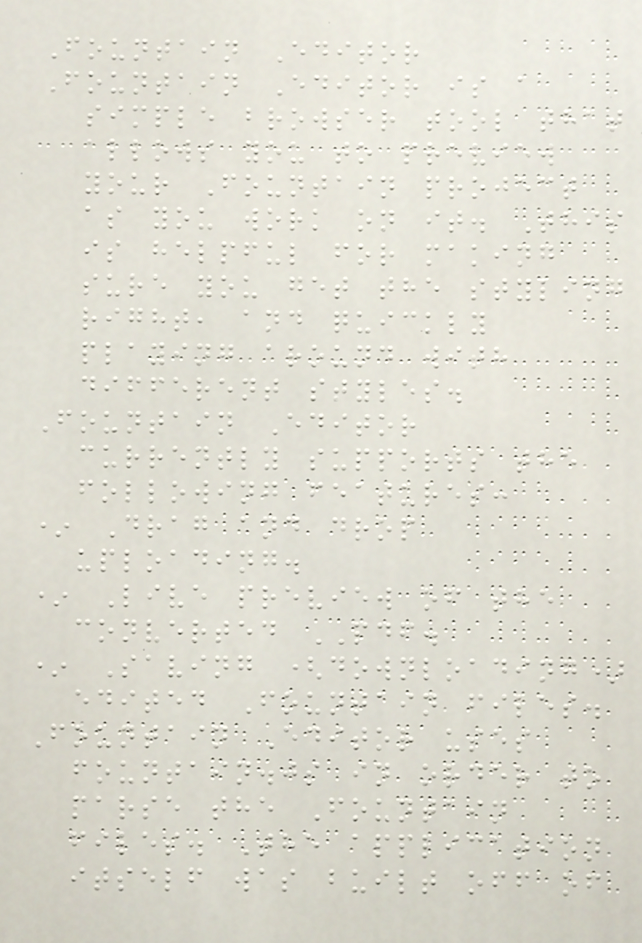Fountain Editor
Fountain Editor is a
simple browser tool that
allows you to preview
your Fountain project
as you work on it. This
is helpful for making
sure you get the styling
right, and quickly
playing around with
different styles.
Fountain Editor
currently supports the
following features:
* Drag and drop
uploading.
* Live preview of the
converted PDF.
* Saving (downloading)
edited Fountain files.
Fountain Editor uses
fountain.js in order to
parse the Fountain
files. The application
itself was built off of
